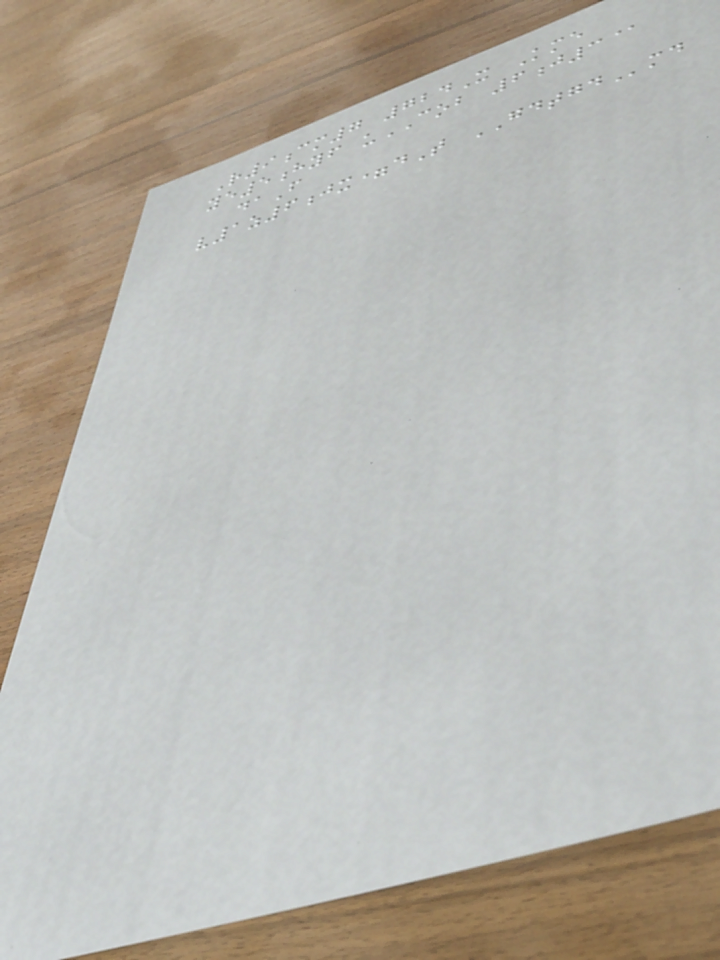R9cm7 724X Kme
ye5hyf uCOB 6j3@
daF
v1z6jx=dT GDTGDmd
